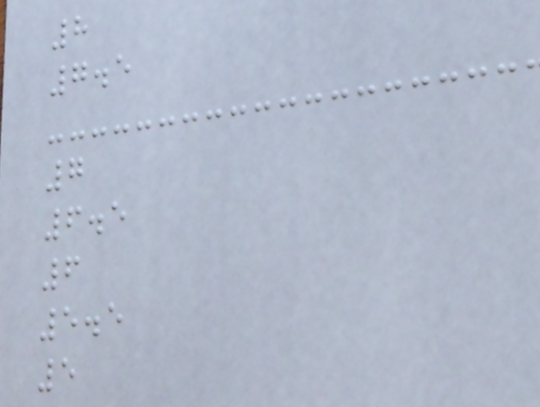8
7.5
7
6.5
6
5.5
5
